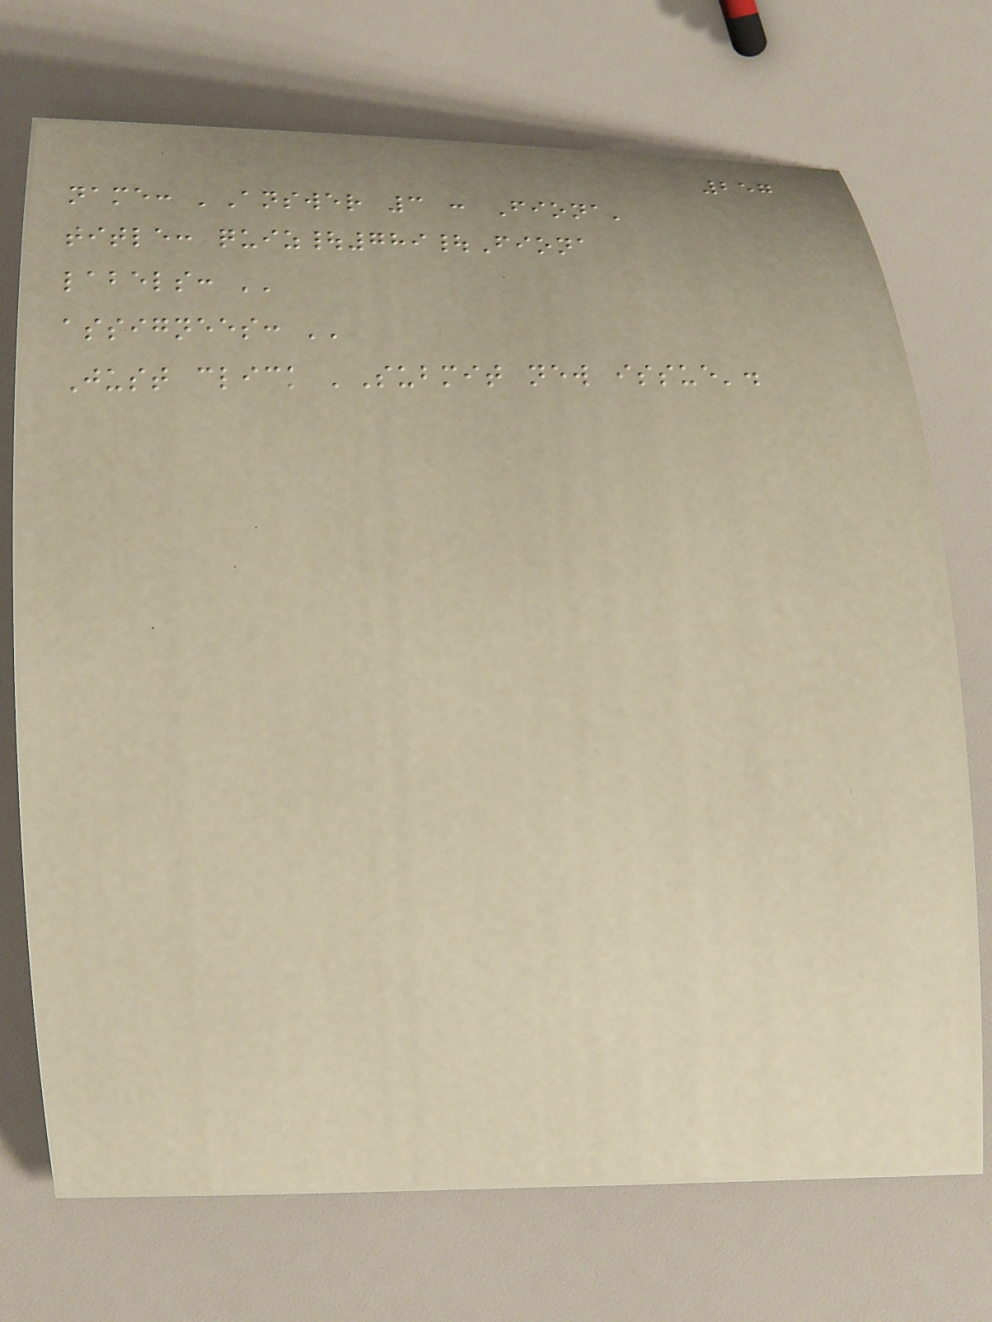257
name: 'Answer 3 : Fiona'
title: quiz|789|Fiona
labels: ''
assignees: ''
Just click 'Submit new issue'.
